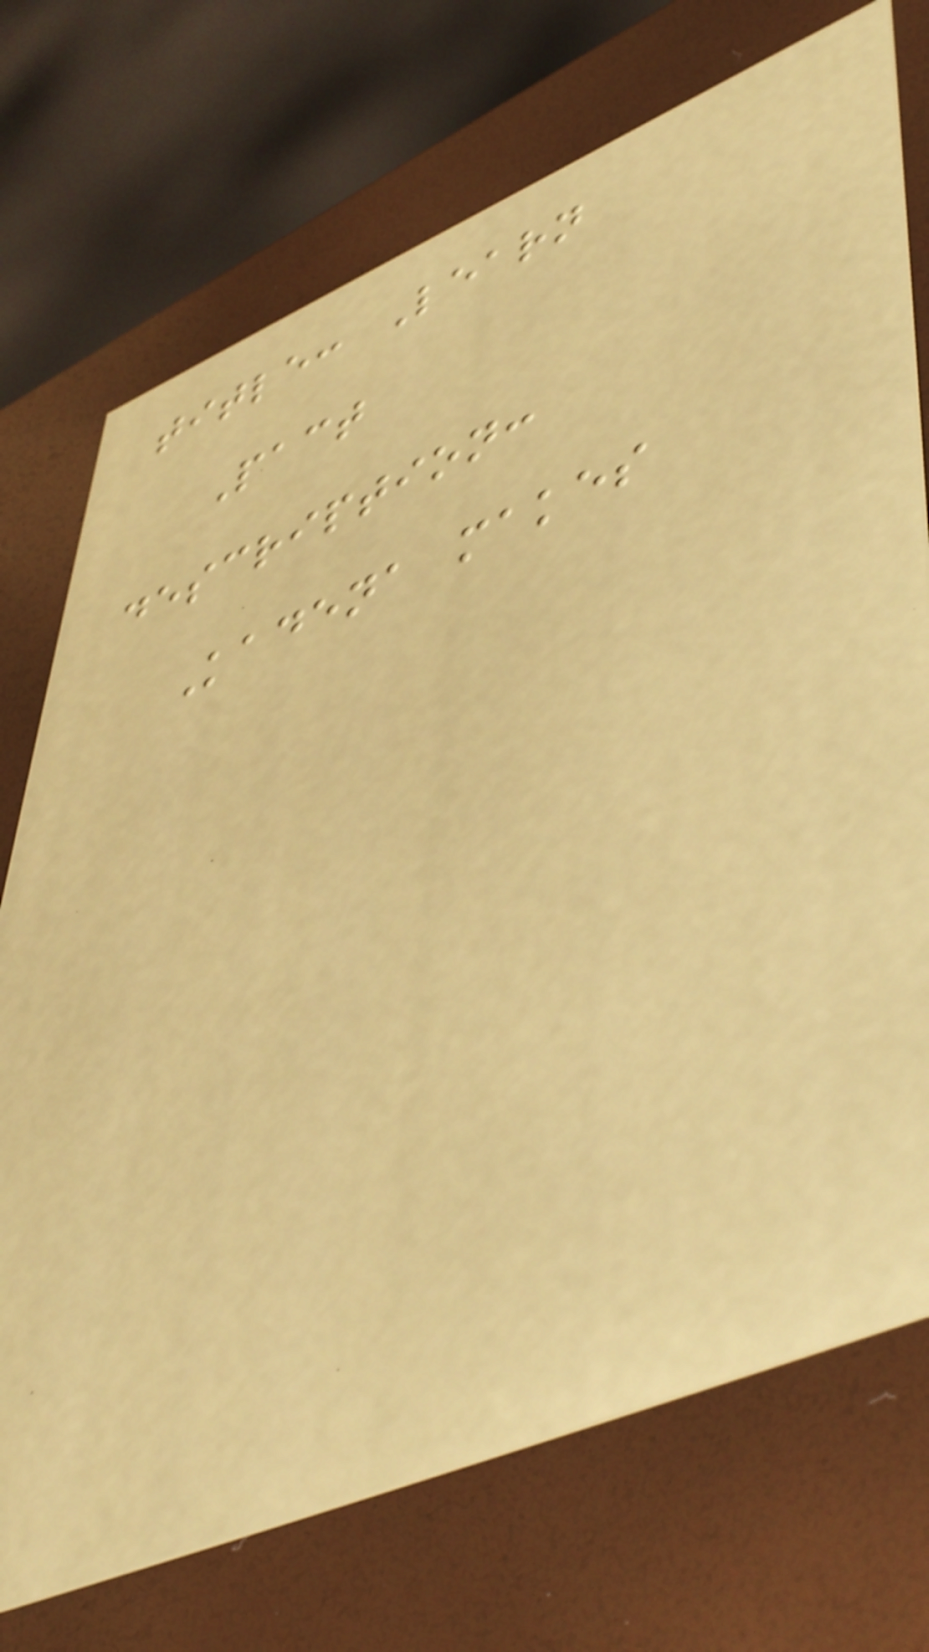title: Learn
Pact
description:
Kadena makes
